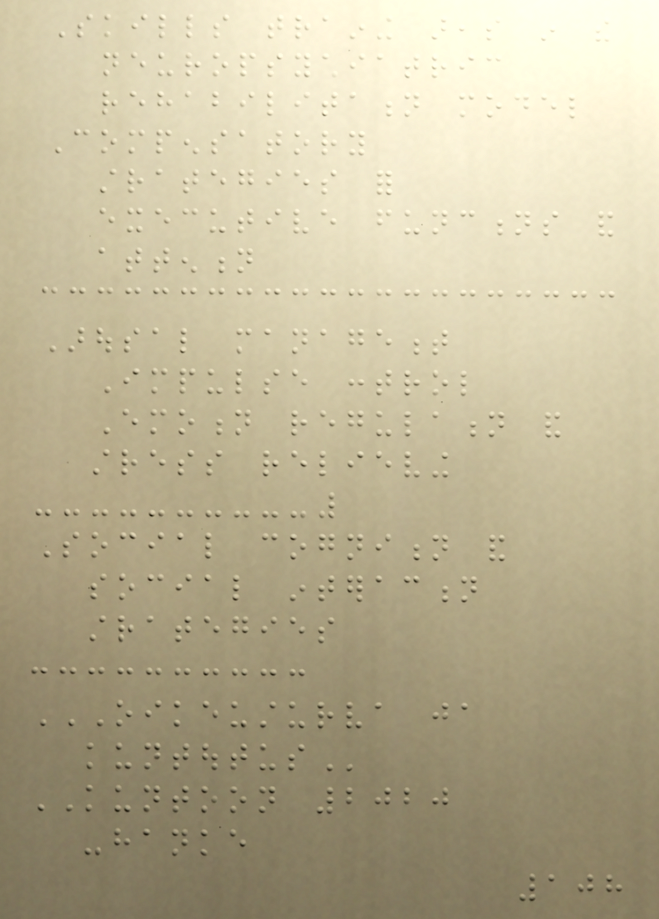Skills training areas in the
neuropsychiatric
rehabilitation model
Compensatory
strategies for
executive functions and
attention
Arousal management
Impulse control
Emotion regulation and
stress relieving
Social cognition and
social interaction
strategies
OIKEUSTURVA JA
KUNTOUTUS
KUNTOON 2020
-hanke
108
